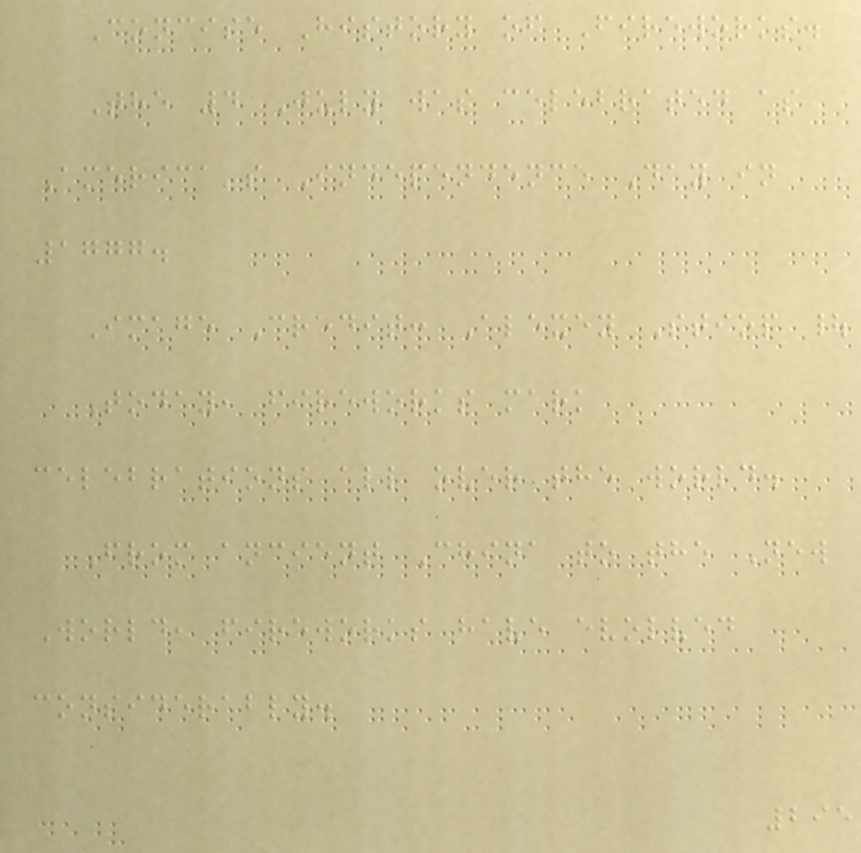Concise History of Fireworks.
The 4 July was celebrated as
America's Independence Day in
1777.
Image Credit: Alexey Stiop |
Today, fireworks mark
celebrations all over the world.
From ancient China to the New
World, fireworks have evolved
considerably.
295
